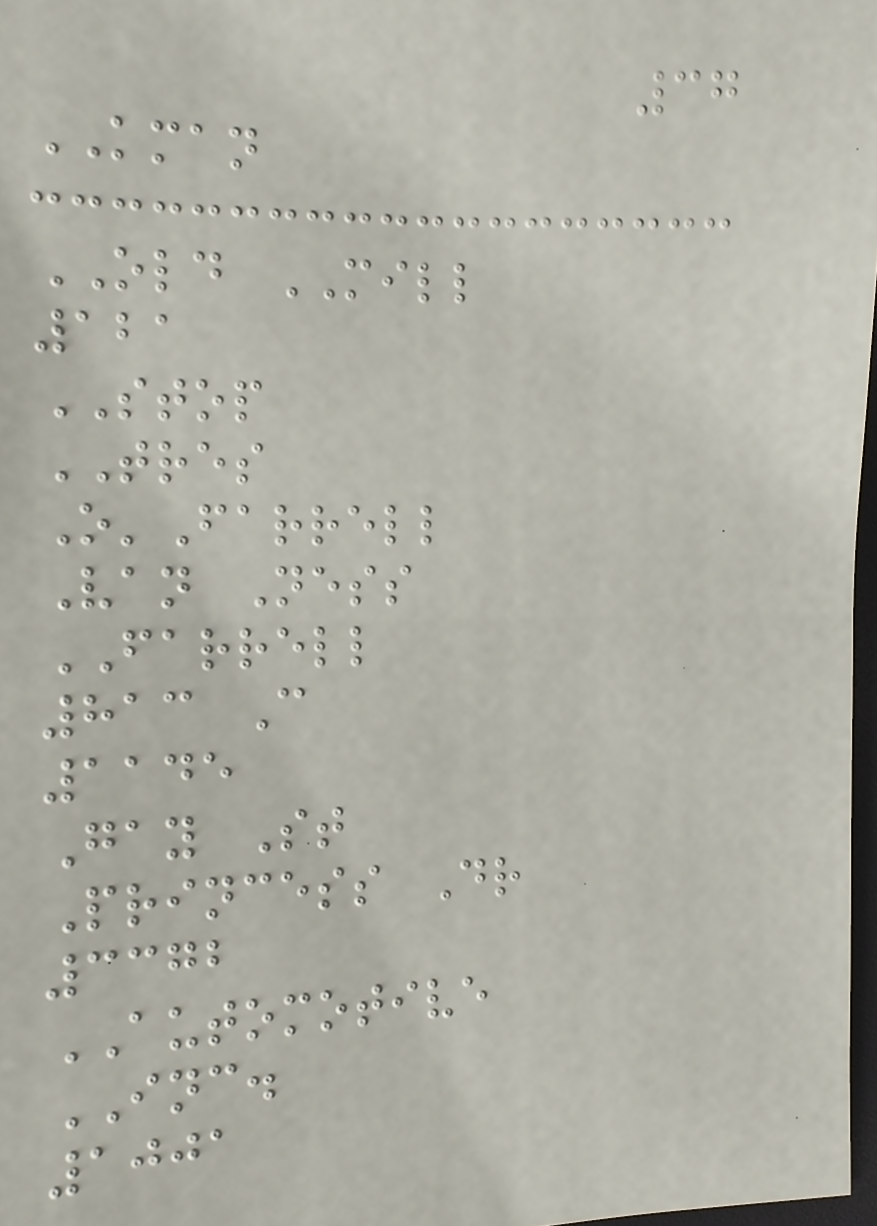37
KMAN
OLD MILL
121
STOP
TRES
O'Farrell
Van Ness
FARRELL
813 C
1145
Gay St
Princess Dr
3372
AUTOMOTIVE
INC.
1001
